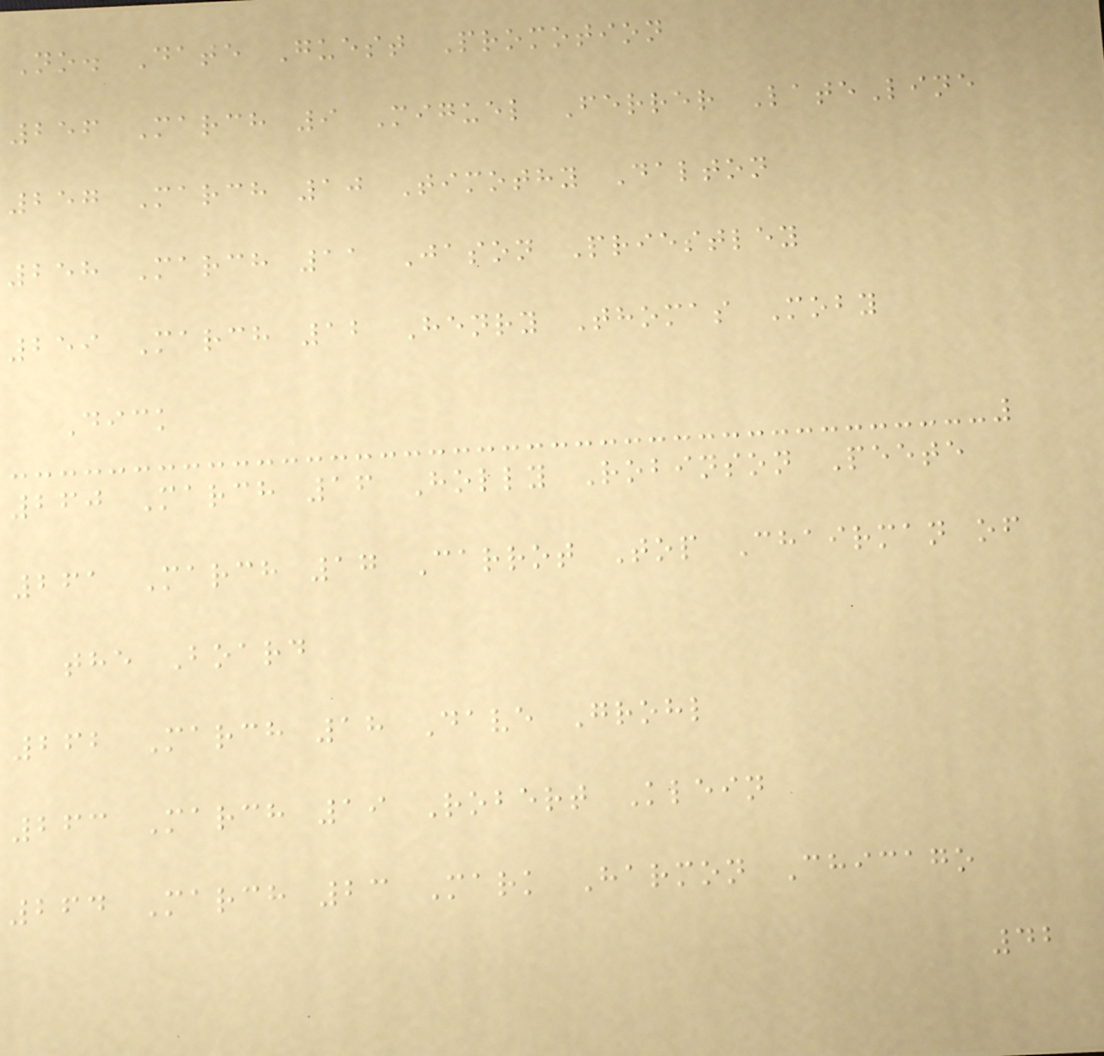No. Date Guest Promotion
256 March 9 Miguel Ferrer LateLine
257 March 10 Timothy Dalton
258 March 11 Jason Priestley
259 March 12 Henry Thomas Moby
Dick
260 March 16 Holly Robinson Peete
261 March 17 Carrot Top Chairman of
the Board
262 March 18 Dave Grohl
263 March 19 Robert Klein
264 March 23 Mark Harmon Chicago
42
